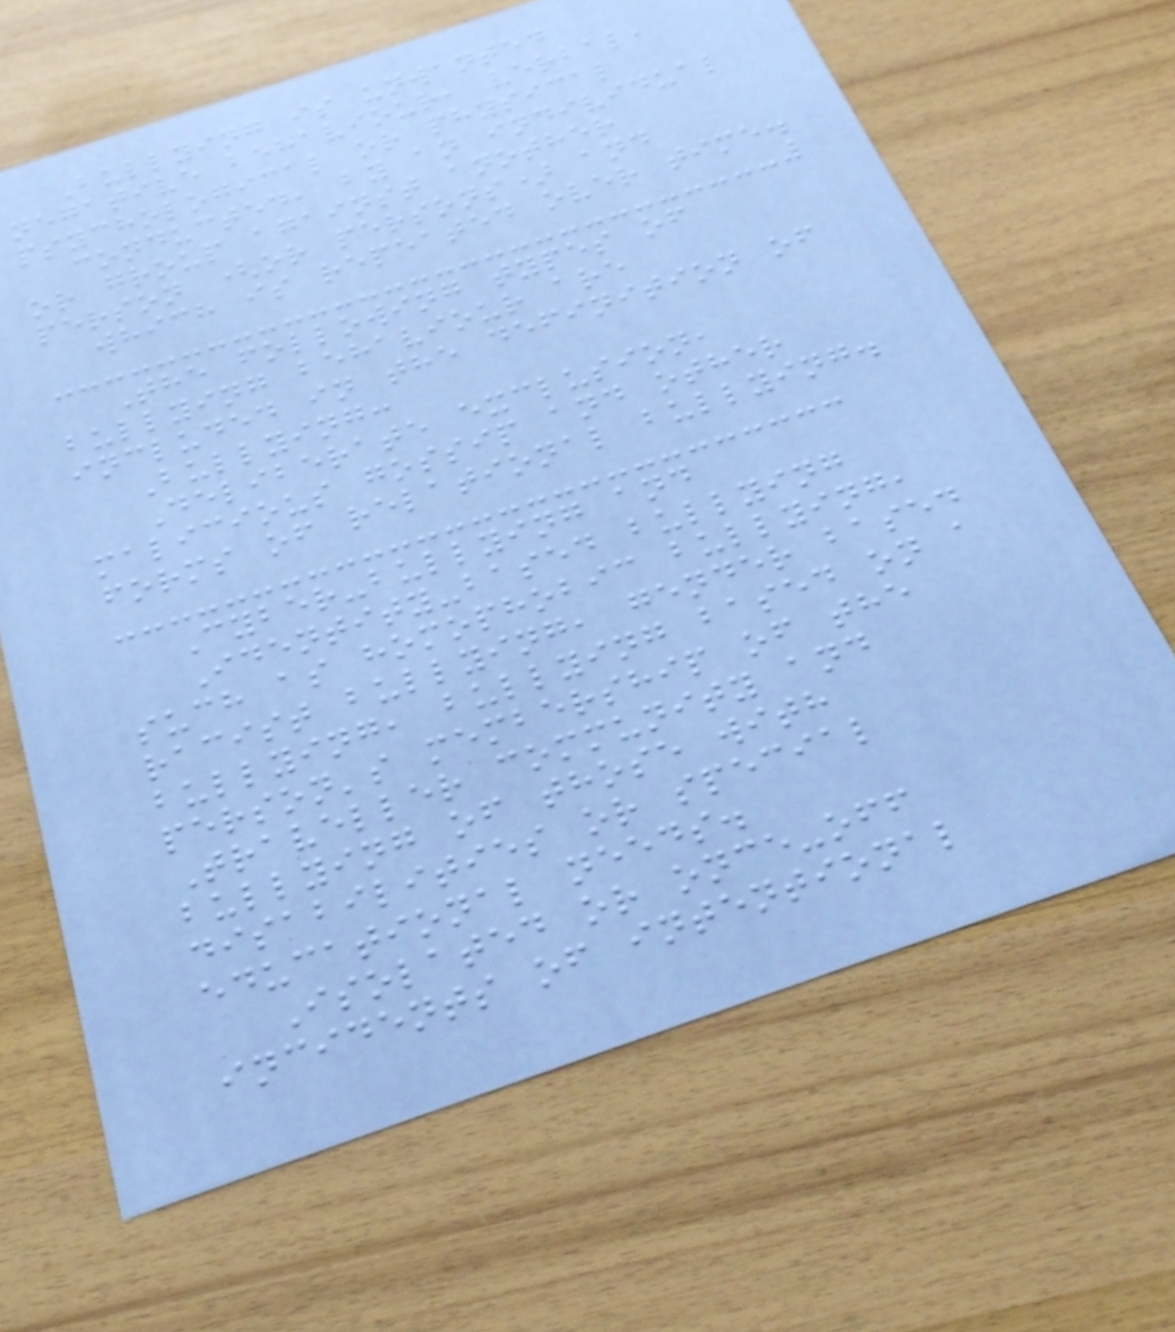Bullying is unwanted
negative behaviour, verbal,
psychological or physical
conducted, by an individual
or group against another
person (or persons) and
which is repeated over time.
The following types of
bullying behaviour are
included in the definition of
Bullying:
Deliberate exclusion,
malicious gossip and other
forms of relational bullying.
Cyber-bullying and
Identity-based bullying
such as homophobic bullying,
racist bullying, gender based
bullying, bullying based on a
person's membership of the
Traveller community and
bullying of those with
disabilities or special
educational needs.
Isolated or once-off
incidents of intentional
